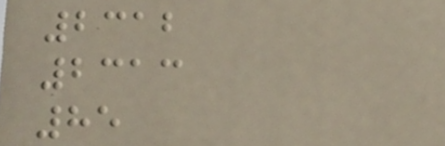2312
2313
85
